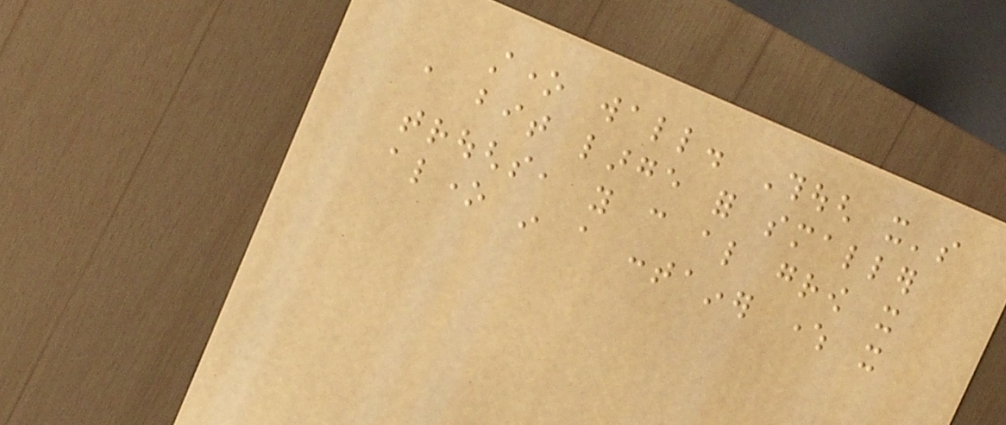stone wall. Though it's
a bit large for smaller
troughs, you can also grow it
alone in a container where it
